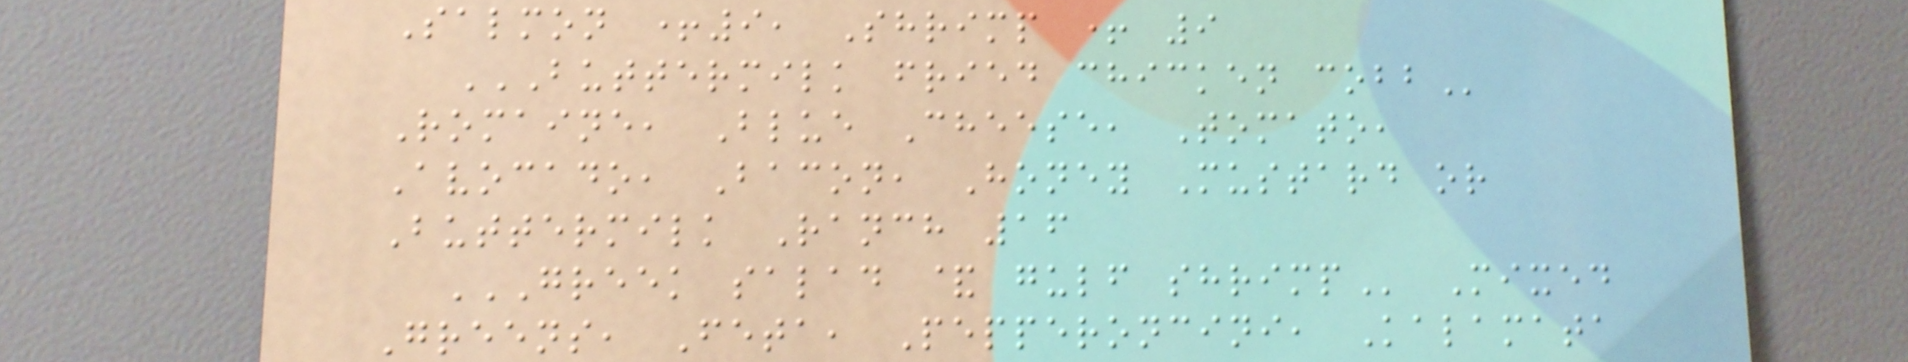Salmon +9, Shrimp + 9
BUTTERMILK FRIED CHICKEN COBB
Romaine, Blue Cheese, Tomato,
Avocado, Bacon, Honey Mustard or
Buttermilk Ranch 16
GREEK SALAD & GULF SHRIMP Mixed
Greens, Feta, Pepperoncini, Kalamata
